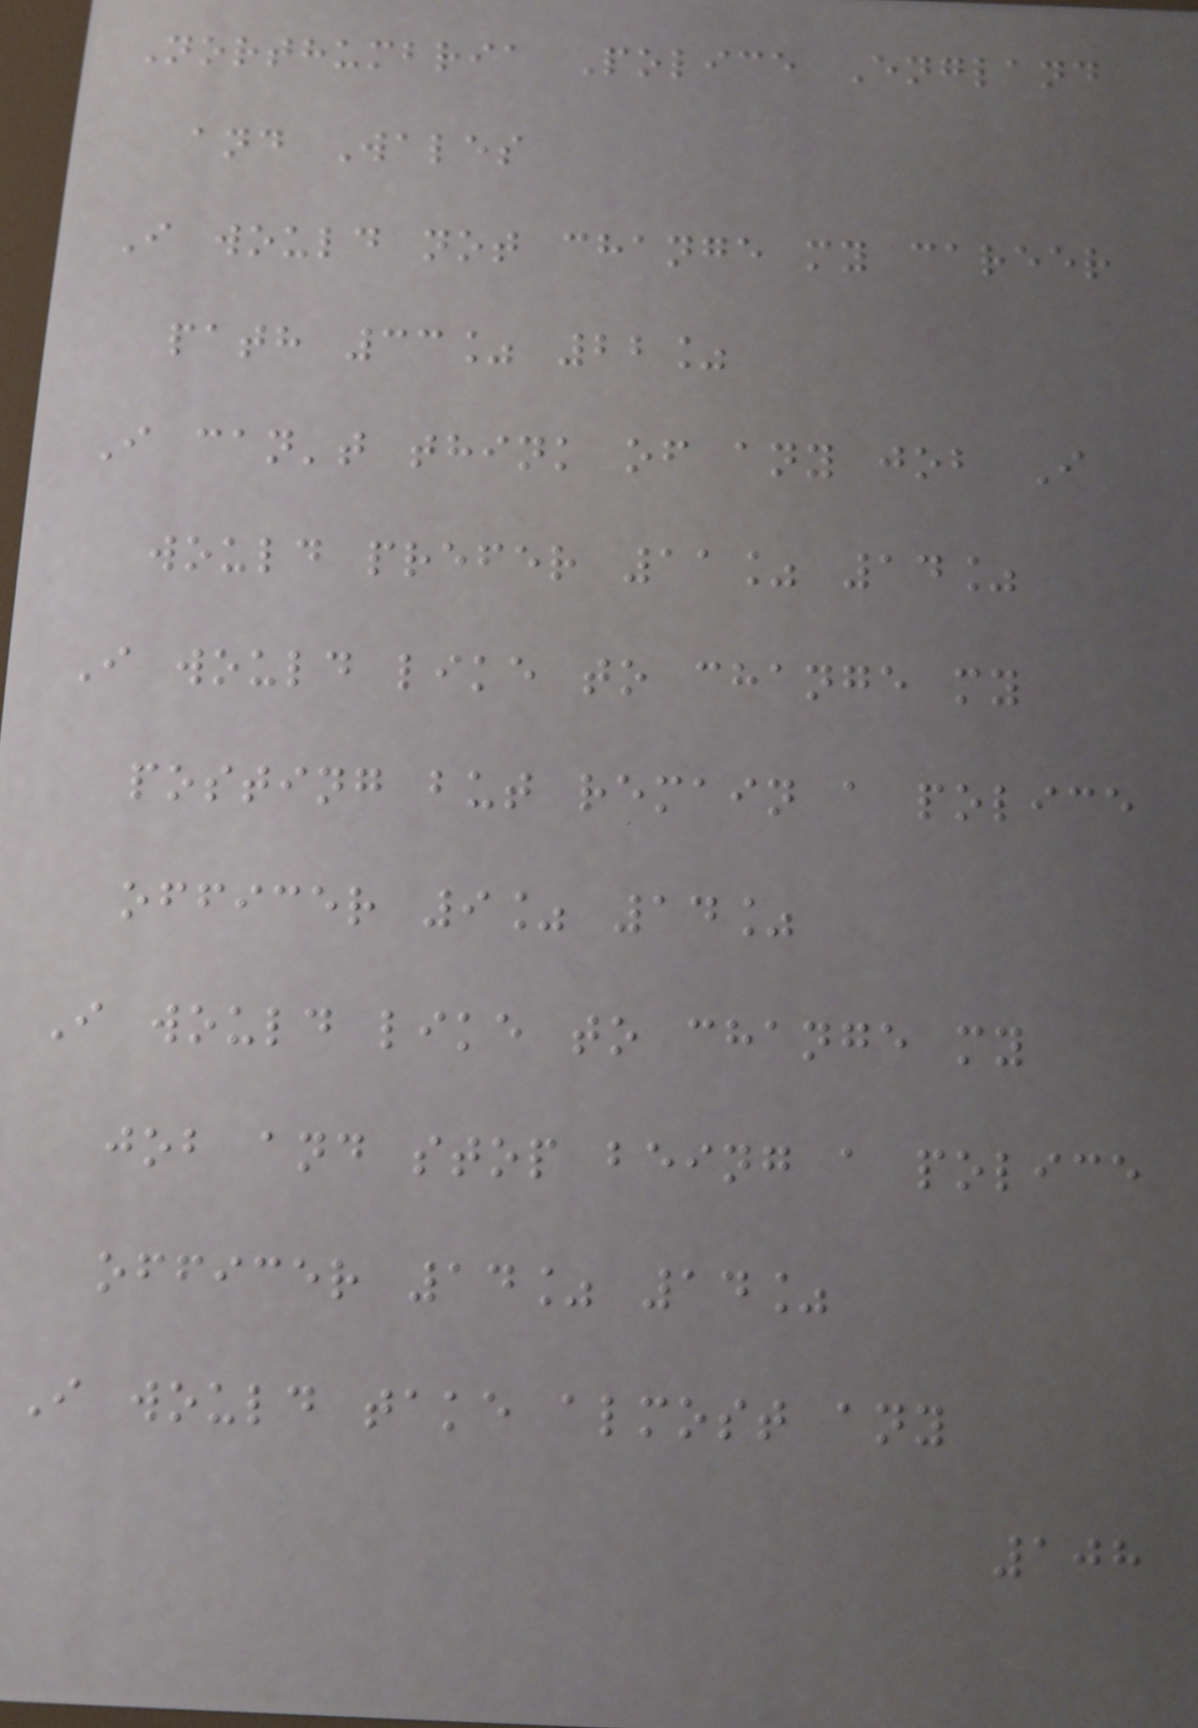Northumbria Police England
and Wales
I would not change my career
path 33% 22%
I can't think of any job I
would prefer 11% 14%
I would like to change my
posting but remain a police
officer 9% 14%
I would like to change my
job and stop being a police
officer 14% 14%
I would take almost any
108
